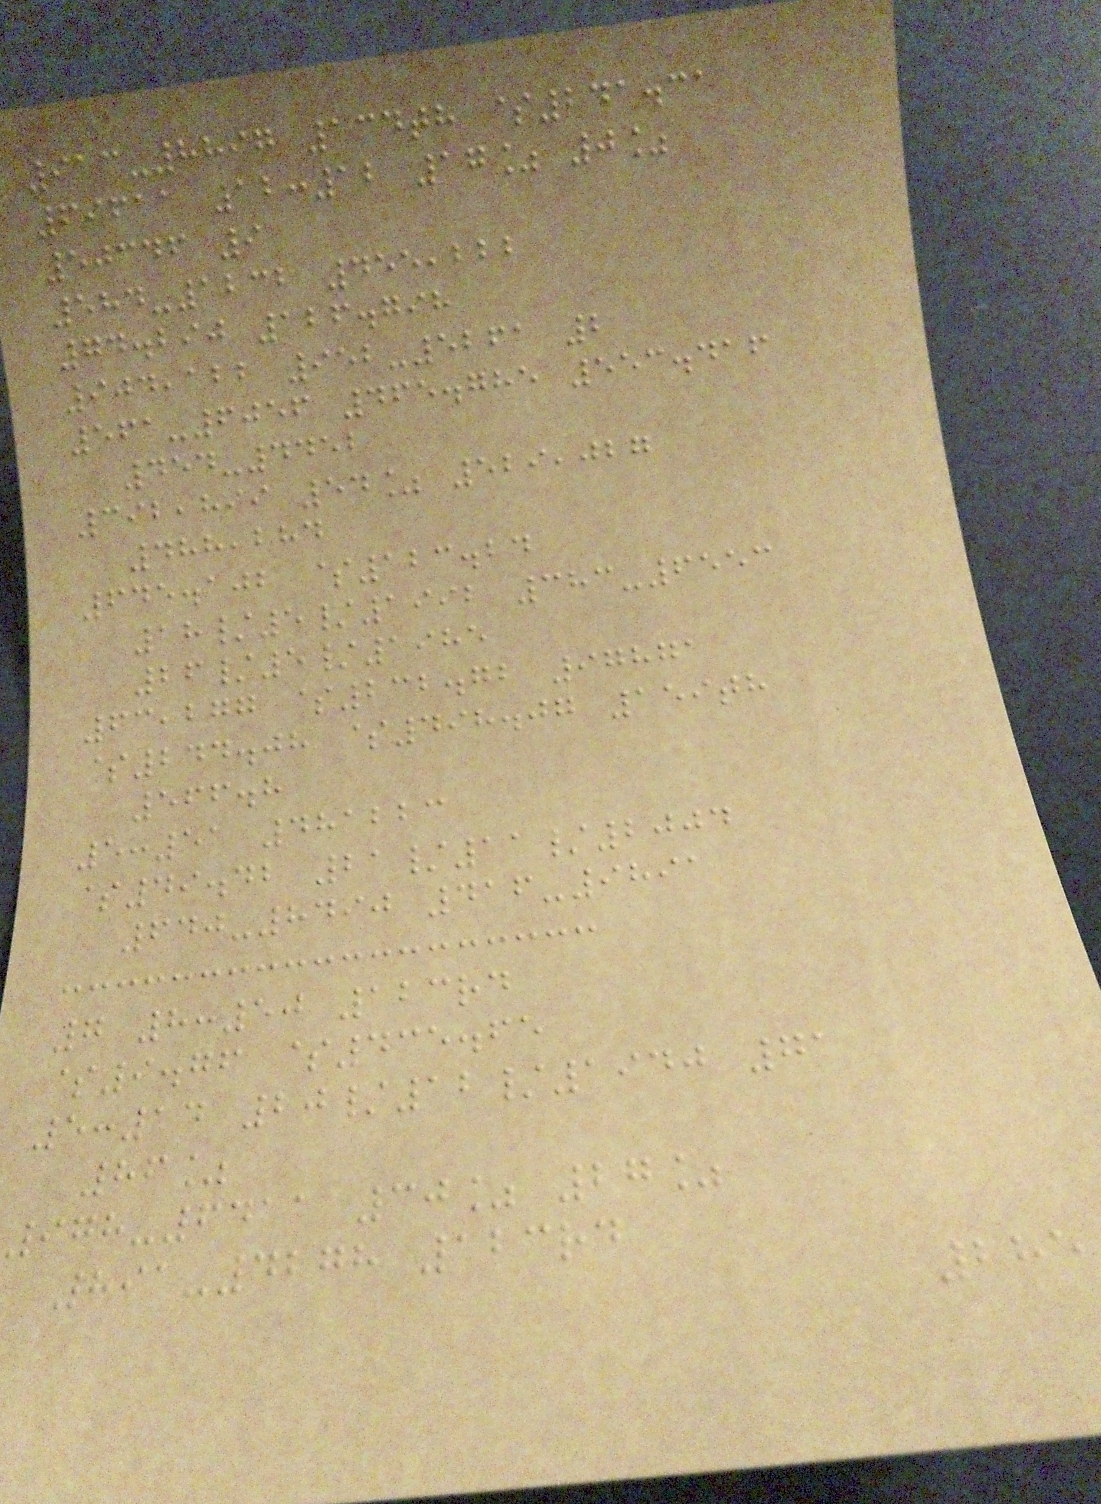913-8897 134th $241.31
69611 12:12 17% 0%
50346 9
584-1232 455,222
74.290 126.798
904,122 952-5261 2
561-6056 465.785 553.416
454-4452
392,899 54% 529,027
488,284
645.102 $123.24
18/5/1992 383-6553
26/5/1985
63,277 $232.72 97871
$244.08 $498.07 159th
566.8
5:51 481223
$49.42 21/11/2004
640-8490 416-9891
7 8:50 123rd
$9.76 $435.65
5:14 20/12/1940 71
86%
978-6411 30% 27%
891-4278 123rd
285
